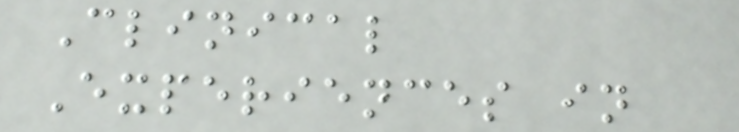Clinical
Experiences in
